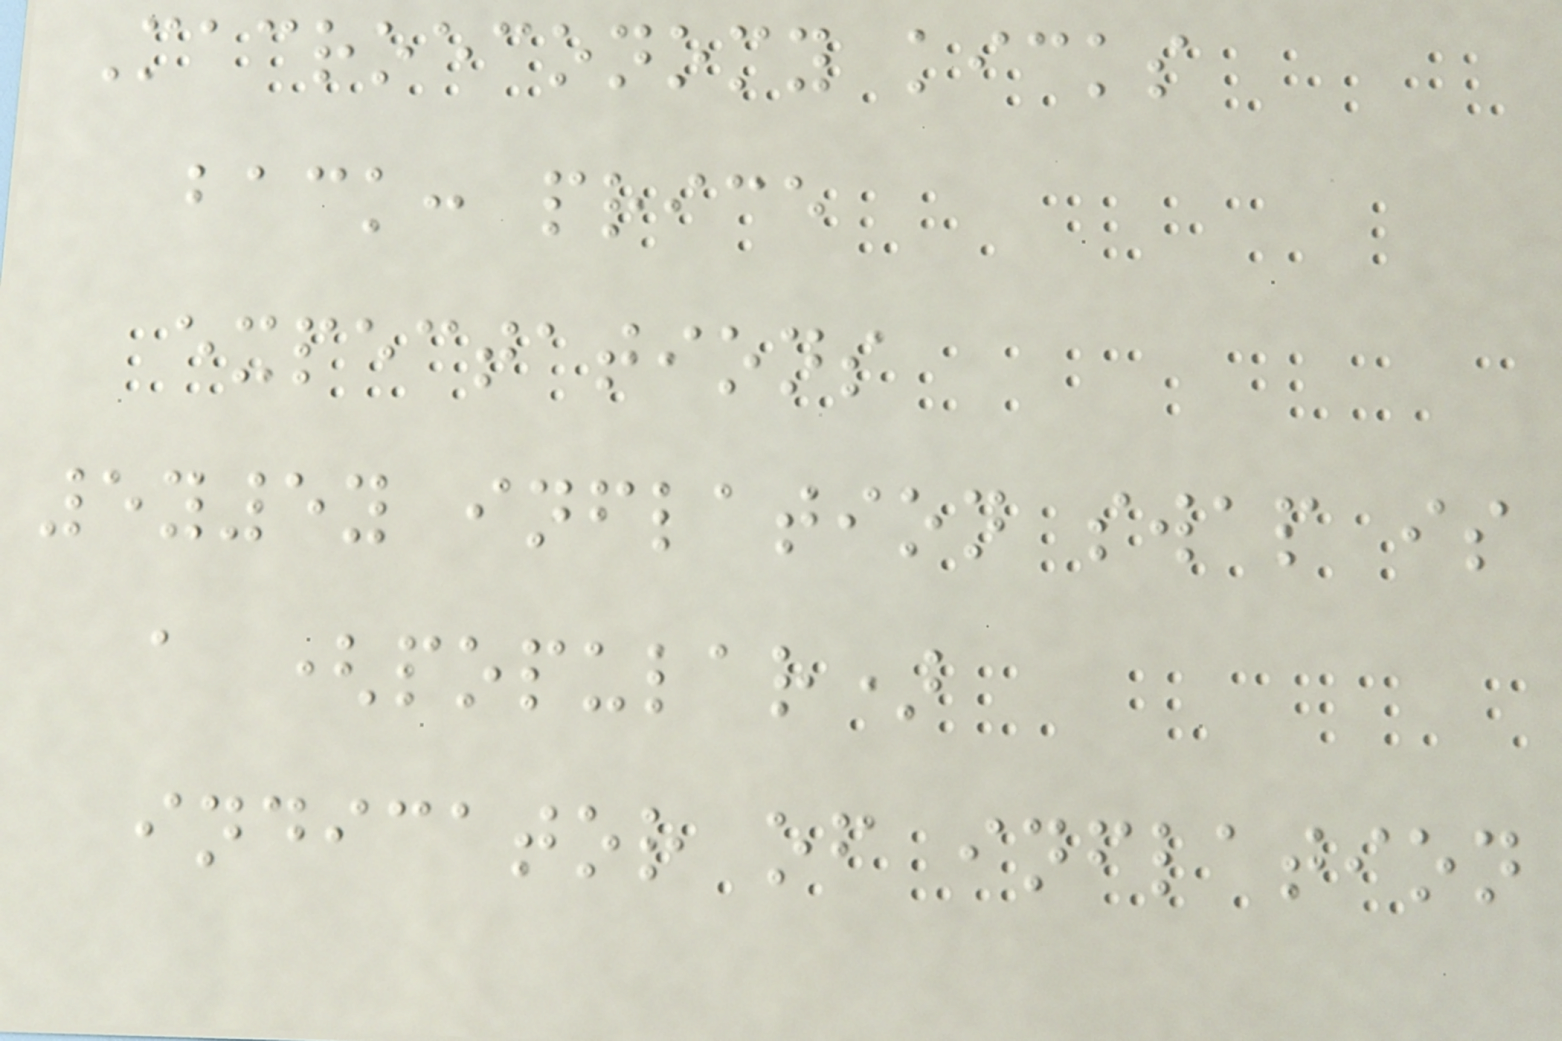Macroeconomy kicks
back: price
expectations
5y5y inflation swap is
a (popular)
indicator of inflation
